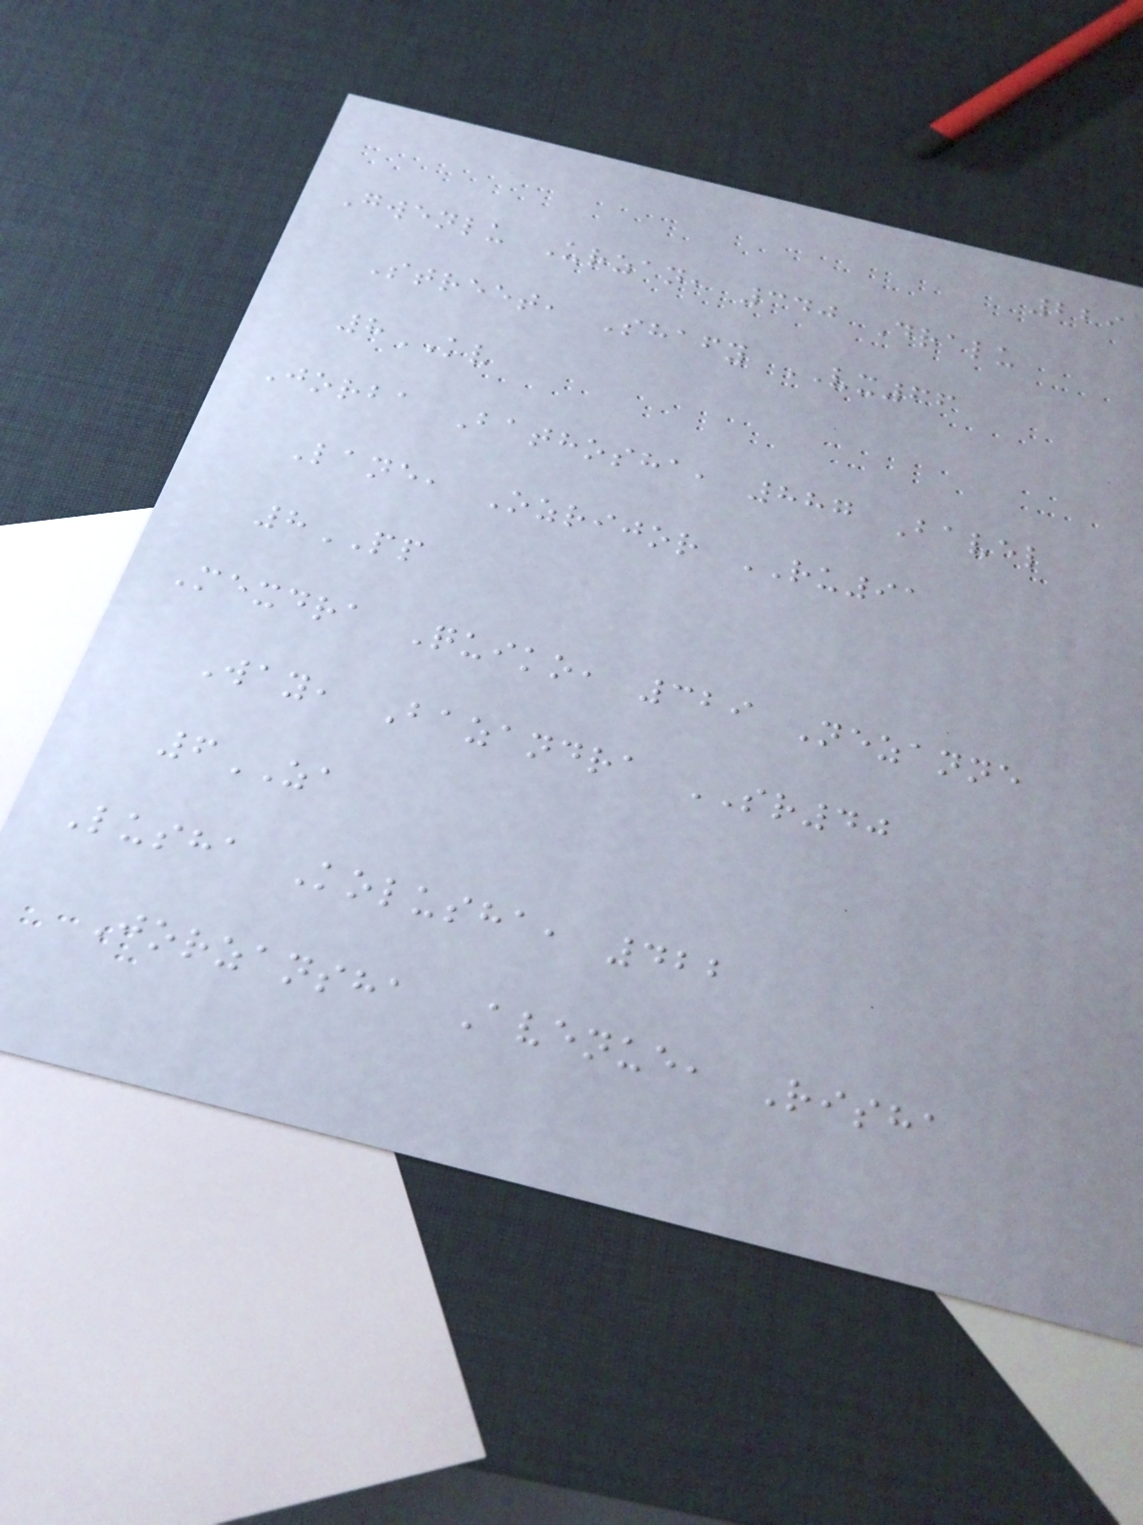229
Gwenlu Urzan, 340 Dralu
Street, Shafy VX66
8KV
Jorba Bathosha, 887 Bavel
Lane, Ozrijor RU91
8PP
Mexdra Quiko, 329 Nezanne
Way, Bazandra SR40
6ZA
Lusha Kolusha, 422
Jorzansha Avenue, Risha
